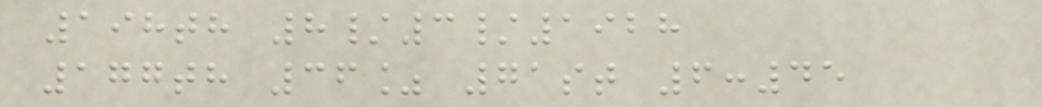198th 8/3/1928
177th 36% 71st 6:45
